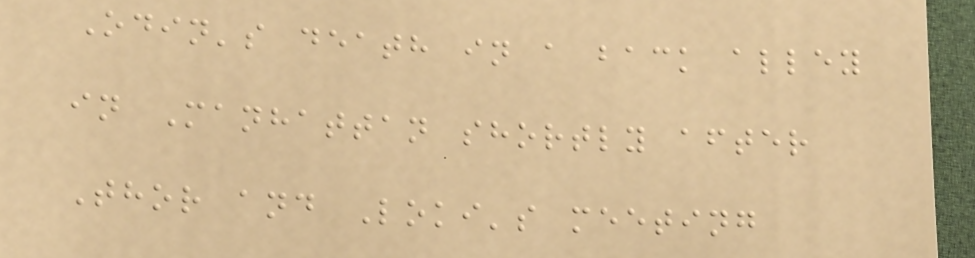Odin's death in a back alley
in Manhattan shortly after
Thor and Loki's meeting
